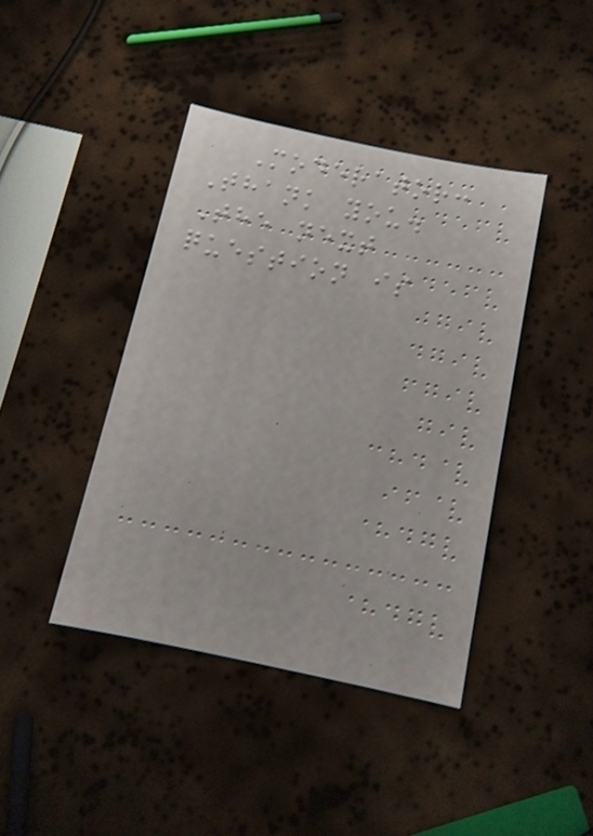Moderator:
Thank you.
The next
question is
